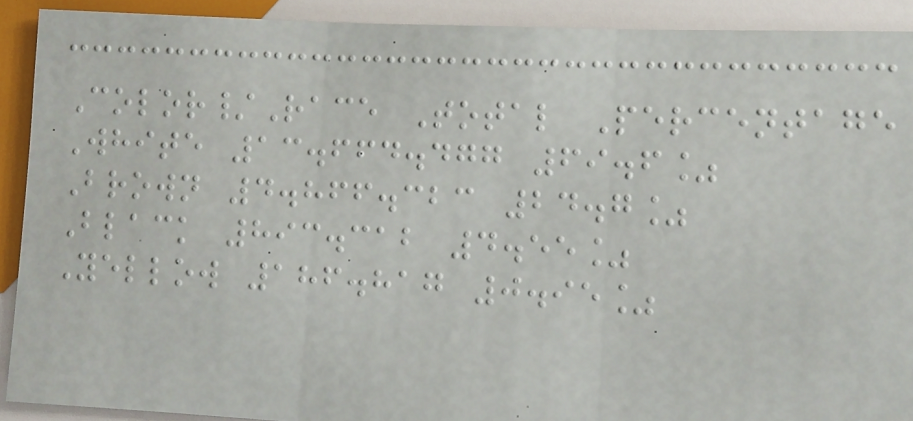Color/Race Total Percentage
White 13.664.477 69.6%
Brown 4.866.323 24.7%
Black 893.312 4.55%
Yellow 186.817 0.95%
